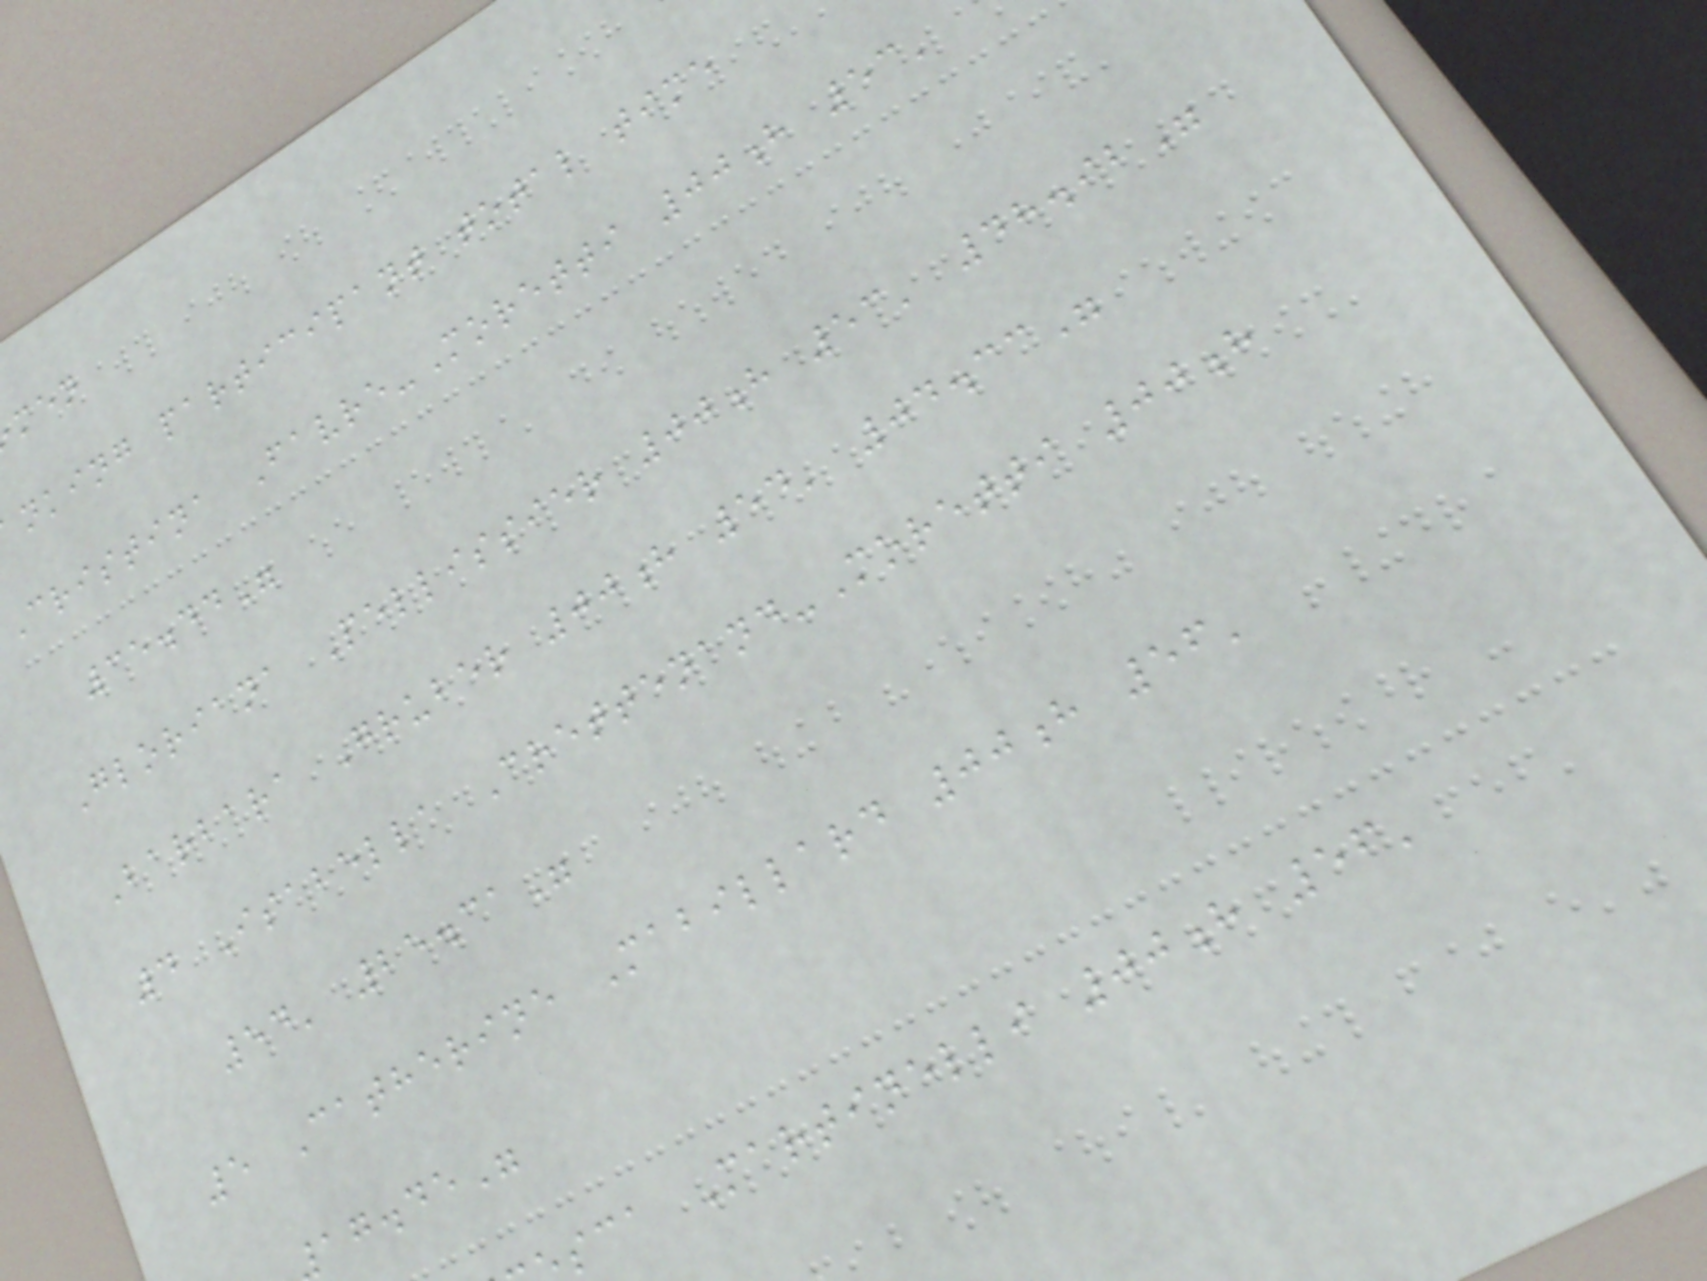nking participant total time
Cristina Favre-Moretti 00h 53'
35.44"
Gloriana Pellissier 00h 53' 48.92"
Barbara Gruber 00h 54' 04.33"
4 Isabella Crettenand-Moretti 00h
54' 25.31"
5 Catherine Mabillard 00h 56'
sca Martinelli 00h 56'
